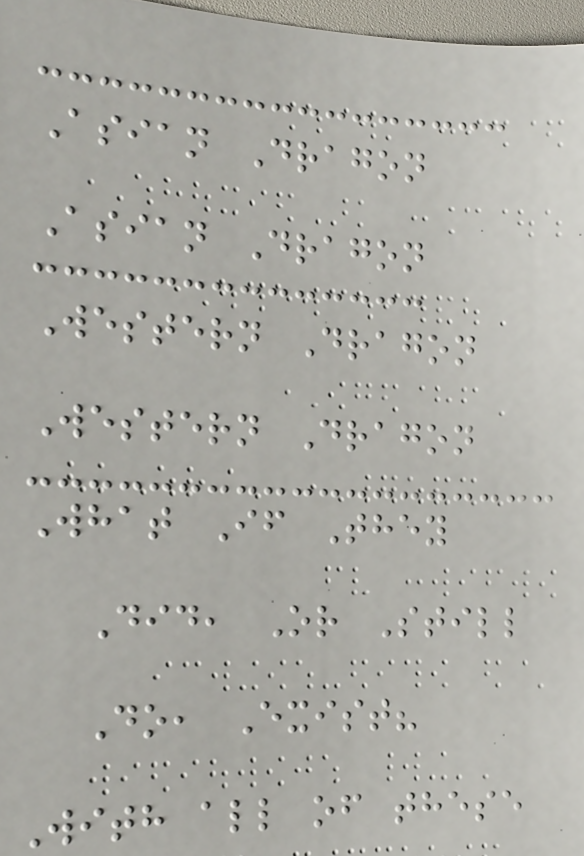Asian Dragon
Asian Dragon
Western Dragon
Western Dragon
What If They
Did, Or Still
Do, Exist?
With all of these
